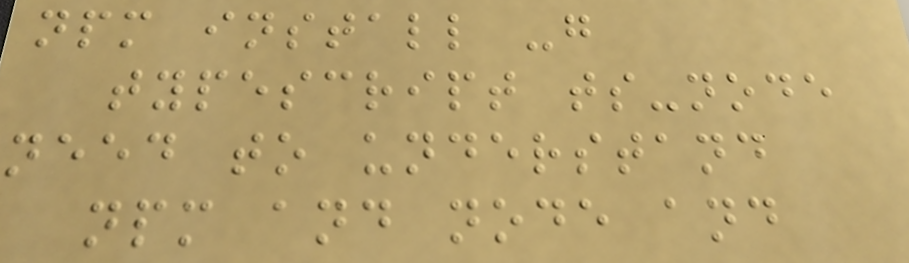npm install -g
typescript ts-node
need to understand
npm and node and
